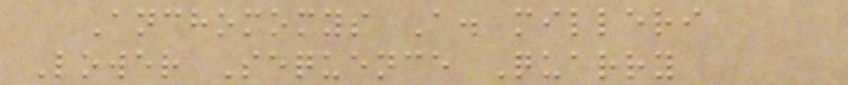Anchomomys A. milleri
Lower Sequence Quarry
